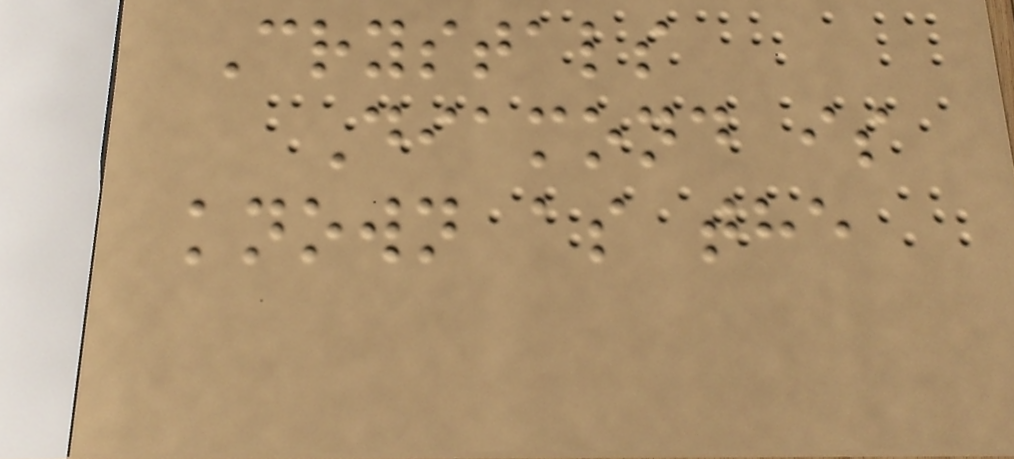Crystals
Diamond is
known as the
